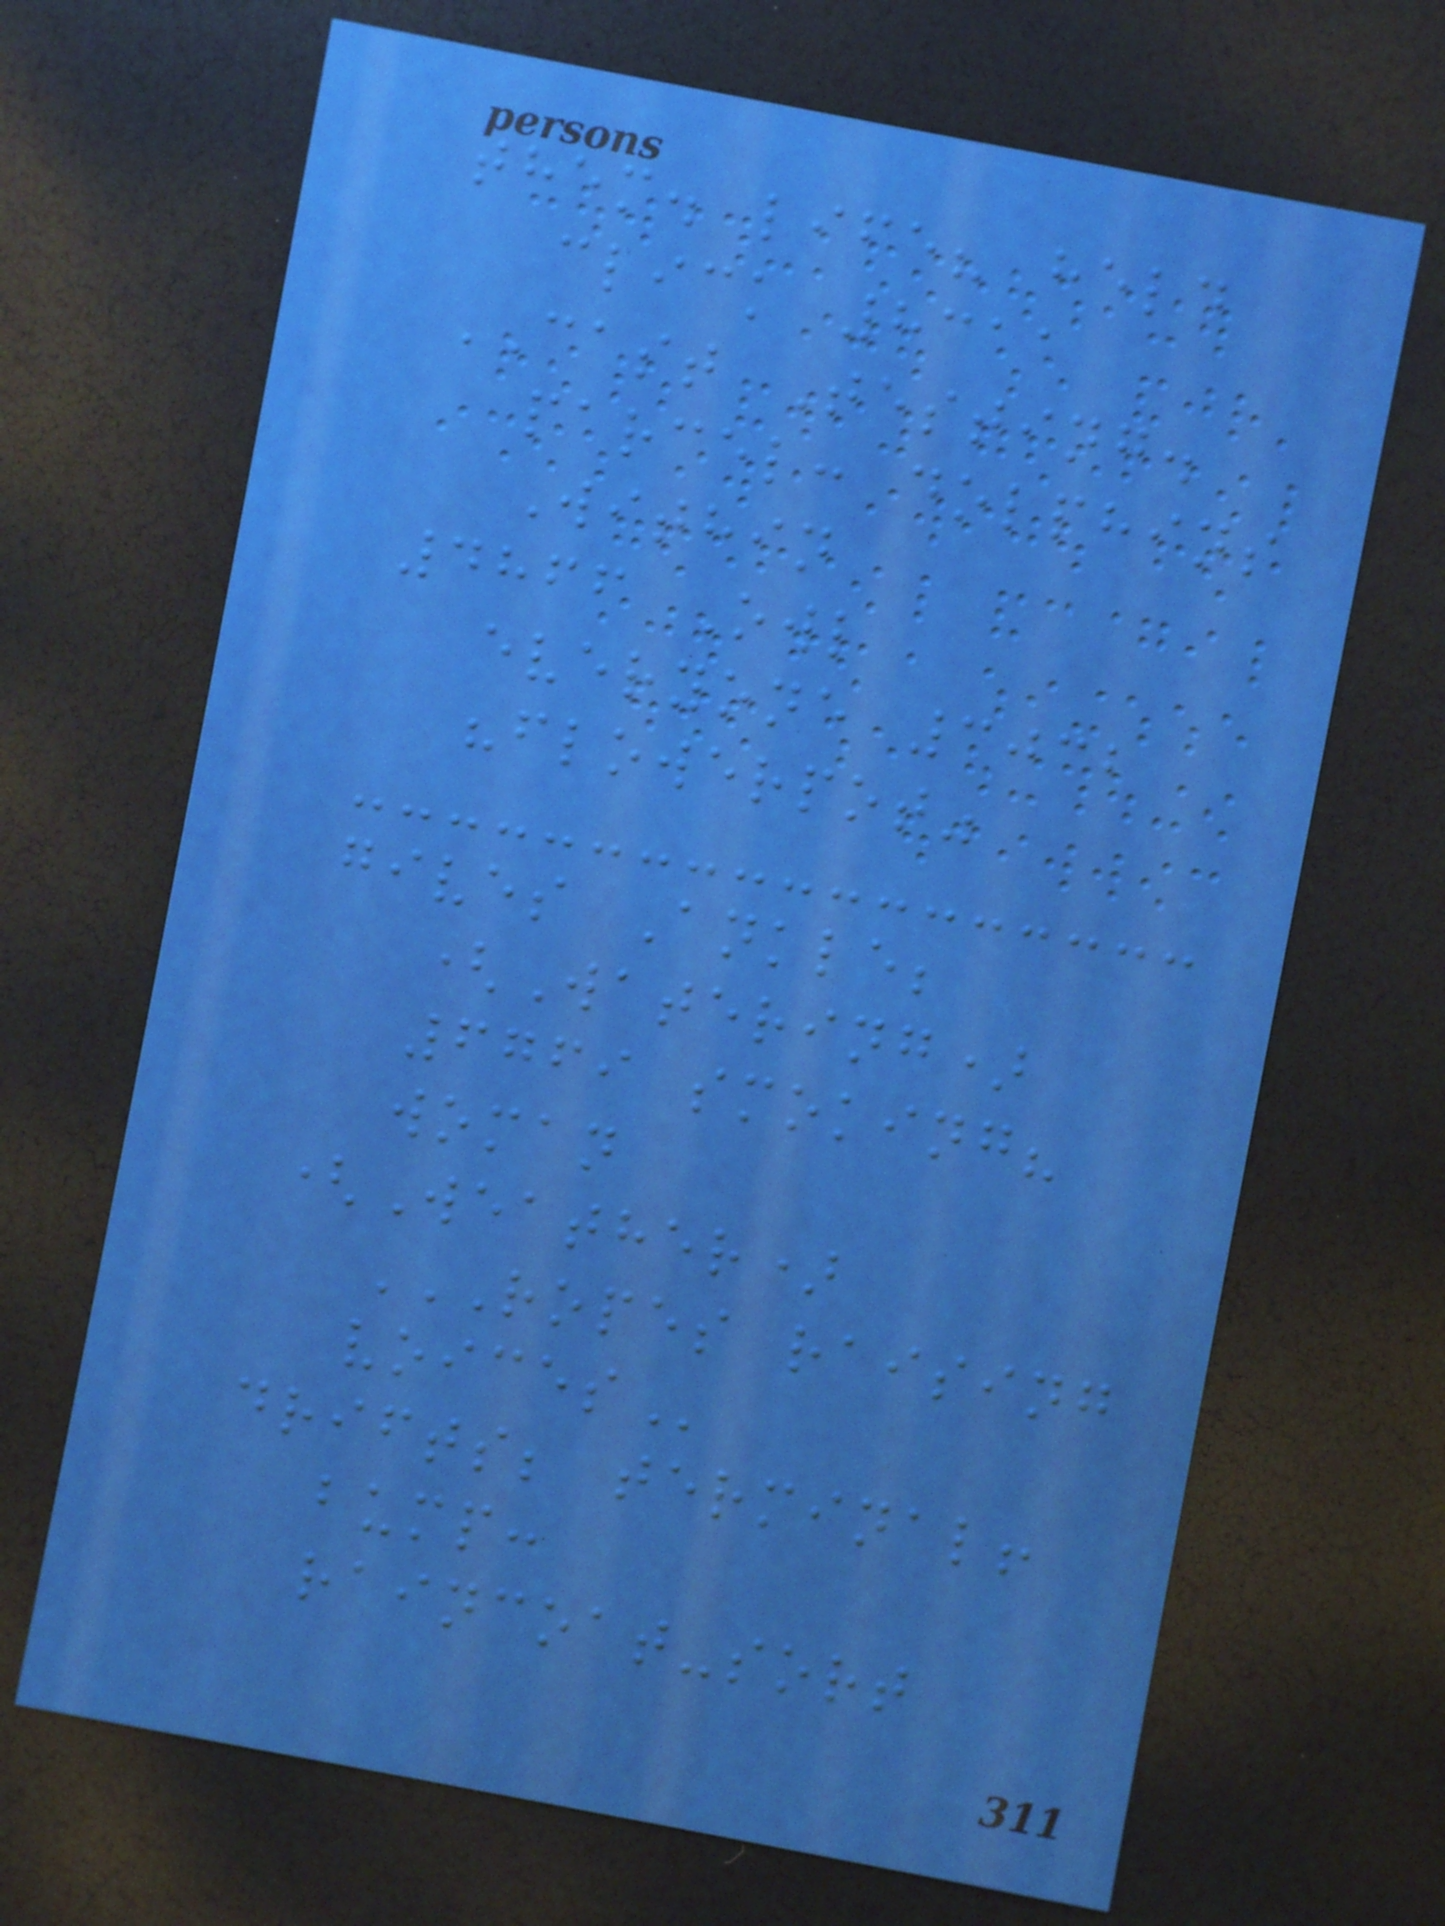them. life? held
click 8311
CAST Testing.
parcel: dolphins
Within
4866 Owl
everyone 3032
"flowerpot"
gives Ankle;
(Watering)
6769 smoking?
woman
(Weather)
ROPES RAISING
VOICES
drifts; terminal!
bump:
raincoat-sort
